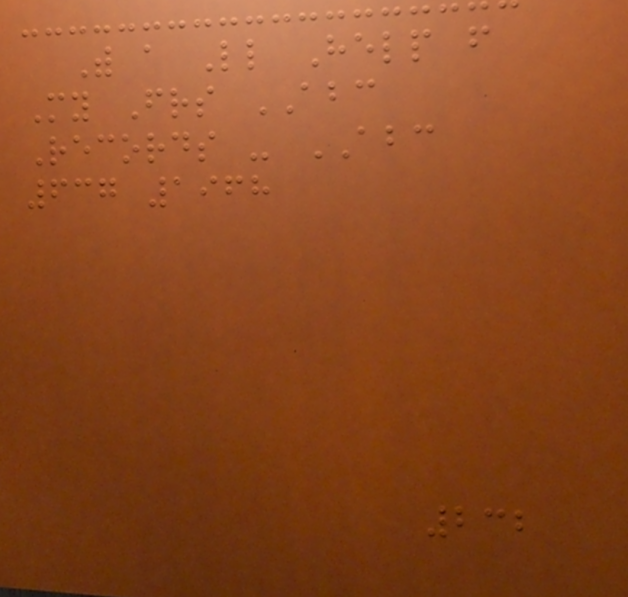With a Little Help from
My Friends ABC
Records - ABC
637 1968
232
